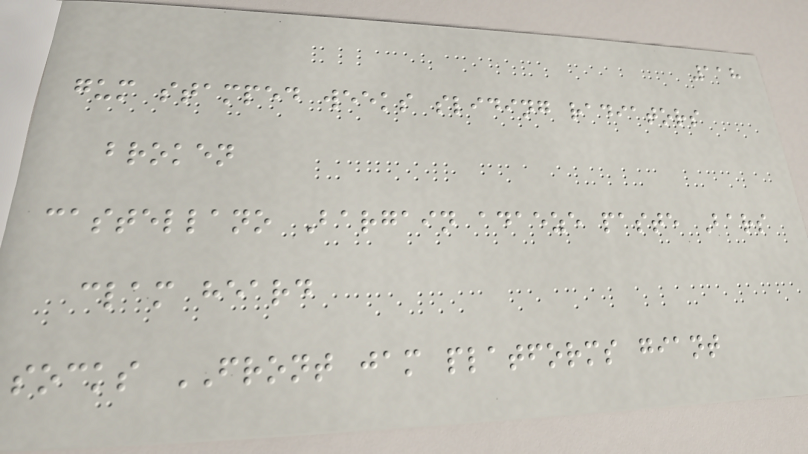118
gum stamped weeks sliding radiators
broken
castellano Bargain adaeze paste Bars
clam heard
socks FRONT jam platforms giant
